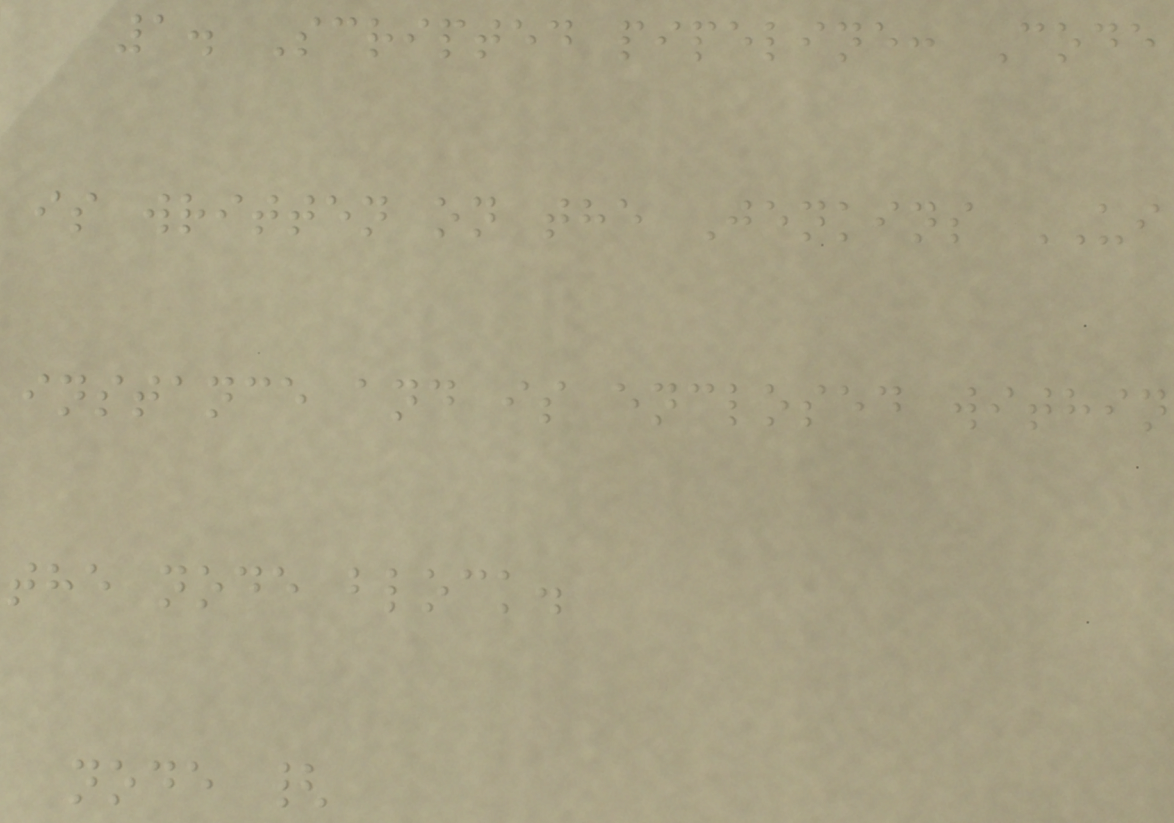1. Scripted pipeline: Code
is written on the Jenkins UI
instance and is enclosed within
the node block.
node {
